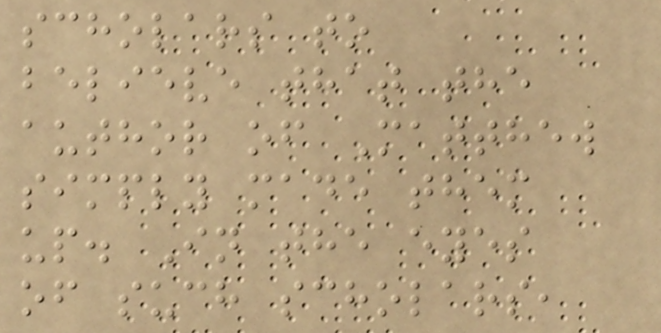scholars to
believe that the
author of Matthew
simply made them
up. In the eyes
of such scholars,
